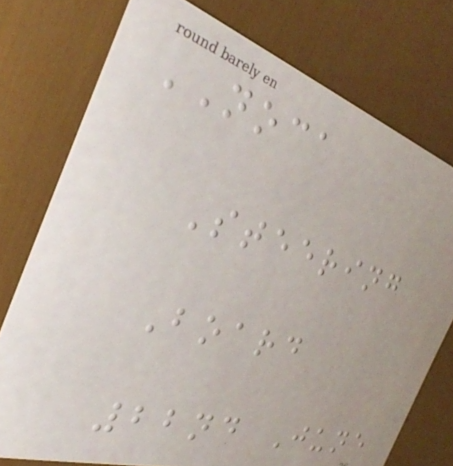NOCA
Steering
Board
22nd June
